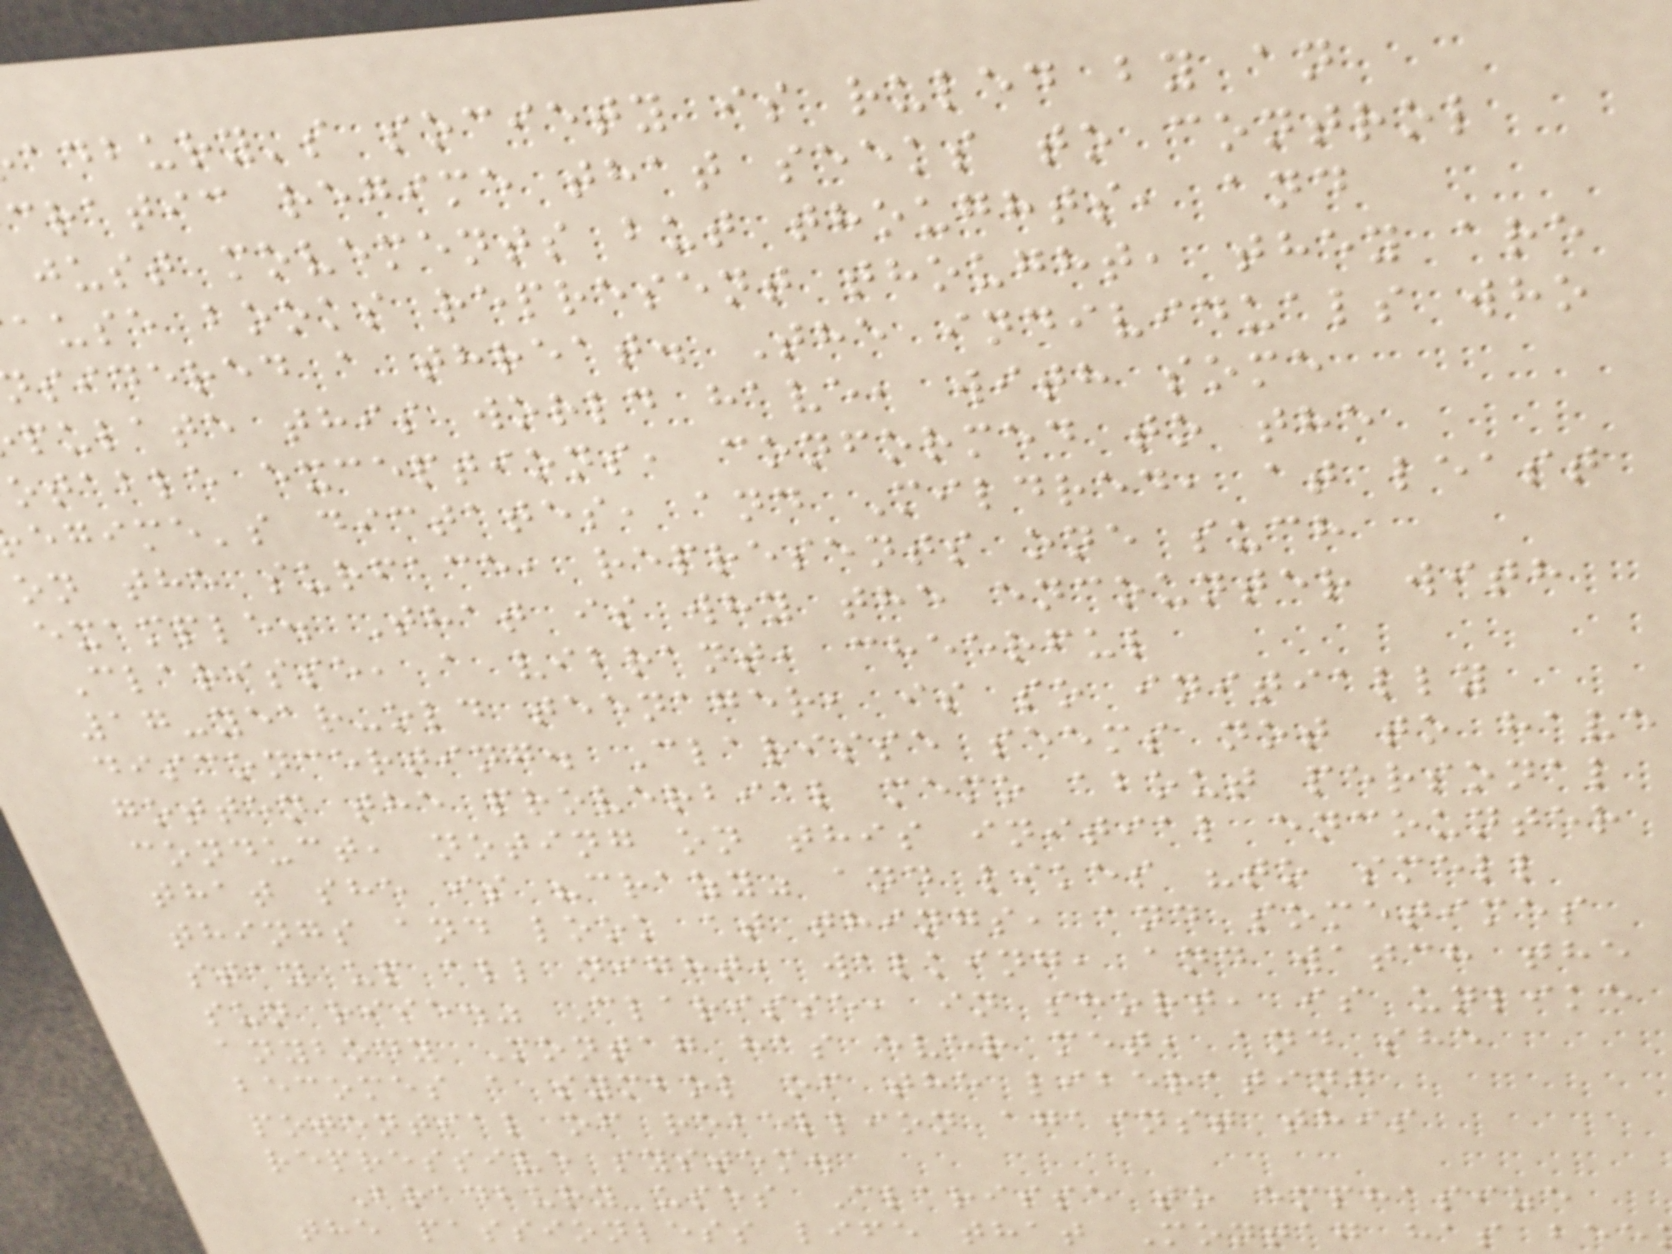adbury's society is ruled by an
cratic regime that seeks to control
just movements but thoughts, and
ause books represent thought, they are
sidered a threat. The individuals who
pulate this world have, with some
otable exceptions, conformed to the
egime's dictates, and Mildred, at least
on the surface, represents one such
example. That is why the encounter with
Clarisse, a vibrant, cheerful
17-year-old teenager, is so initially
disconcerting. Clarisse seems not to have
gotten the proverbial memo about personal
conduct, noting on this initial encounter
that she is "crazy" and likes "to smell
things and look at things, and sometimes
stay up all night, walking, and watch the
sun rise." Clarisse, in short, is unlike
anybody Montag has ever met, and she
becomes a symbol of the liberating
potential of rebellion against this
repressive system.
Bradbury uses Clarisse to emphasize
the passionless life that Montag has bee
